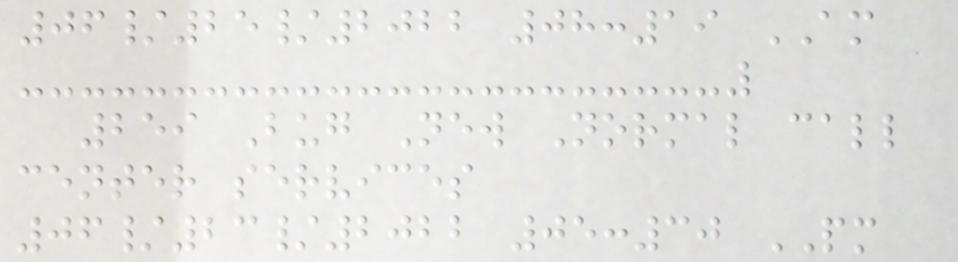06/25/2022 08:19 AM
259 Bug New Normal call
center services
06/23/2022 05:30 PM
